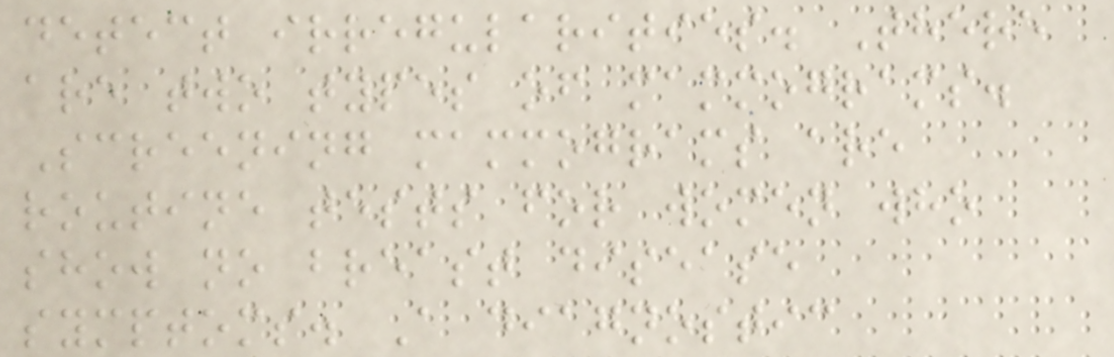detect irregularities. There
are two types of mammograms.
Screening mammograms are
routine tests for women who
show no breast disease
symptoms. A diagnostic
